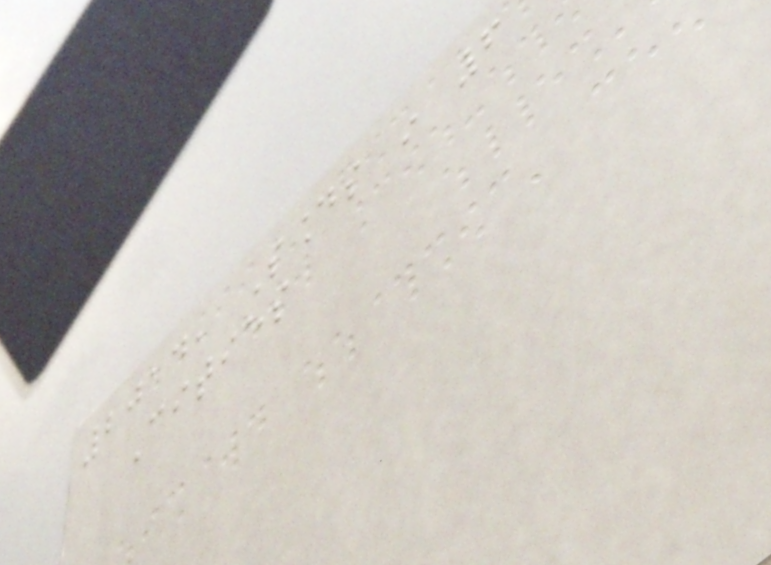2014, Sounds in 6
Cities
